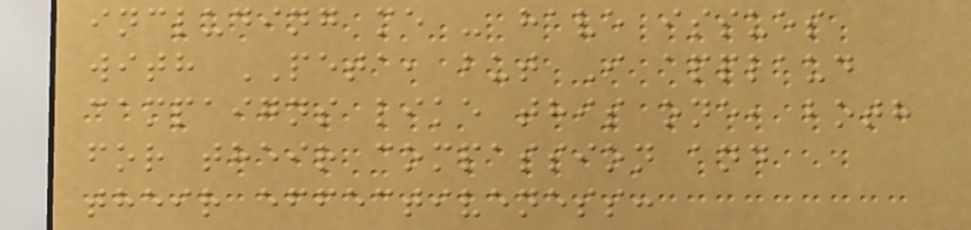including me - have issues
with PETA, but I applaud
campaigns like this one, both
for their compassion and
their effectiveness:
